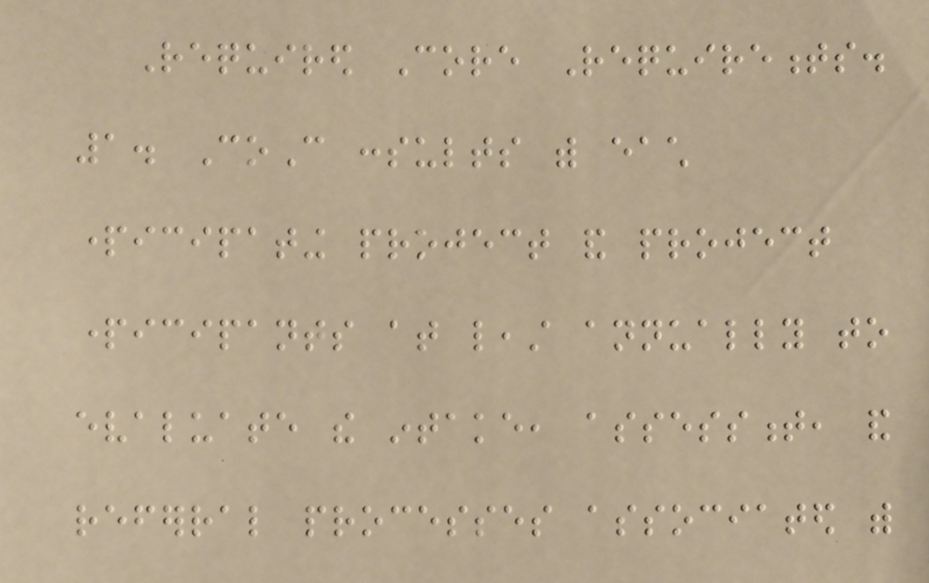Required Core Requirements.
1. CoC consults with each
participating project and project
participants at least annually to
evaluate the intake, assessment, and
referral processes associated with
